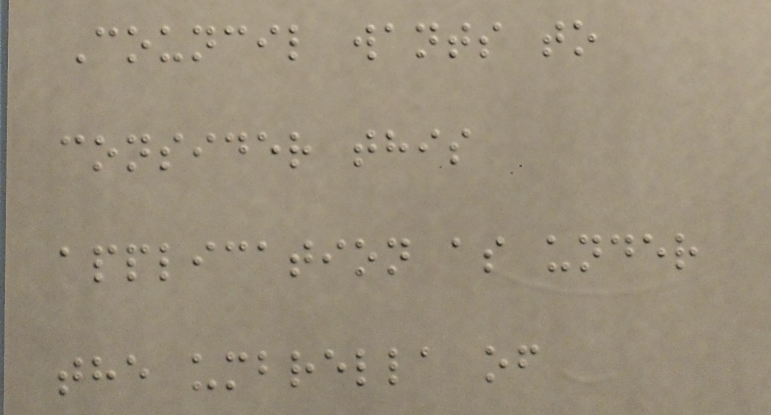Council wants to
consider this
application as under
the umbrella of
